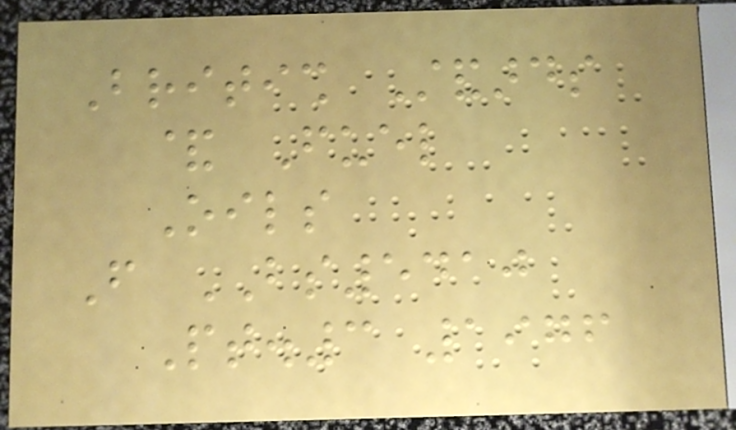British Standards
& Fuel
Oils
From BS5410
Pt.3 1976
